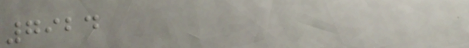7924
